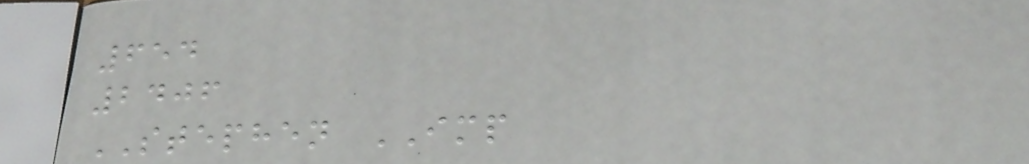654
2406
STEPHEN IMP
